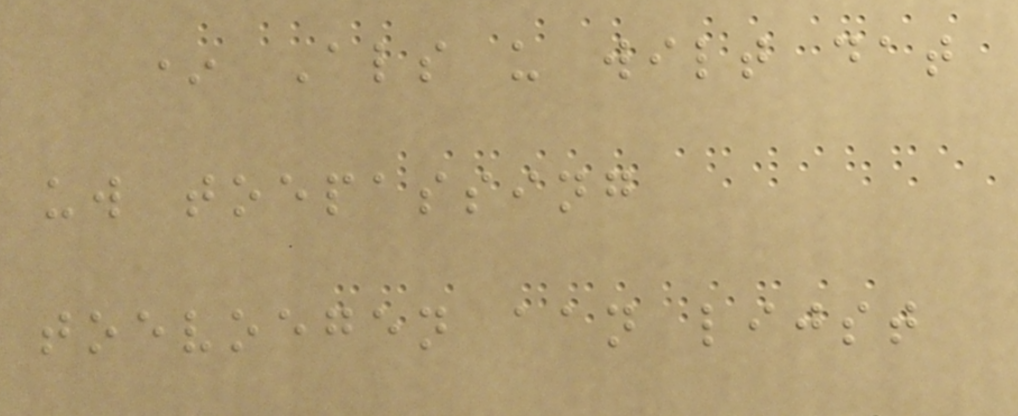* Als u wilt dat
uw toepassing
toevoegen aan lijst
